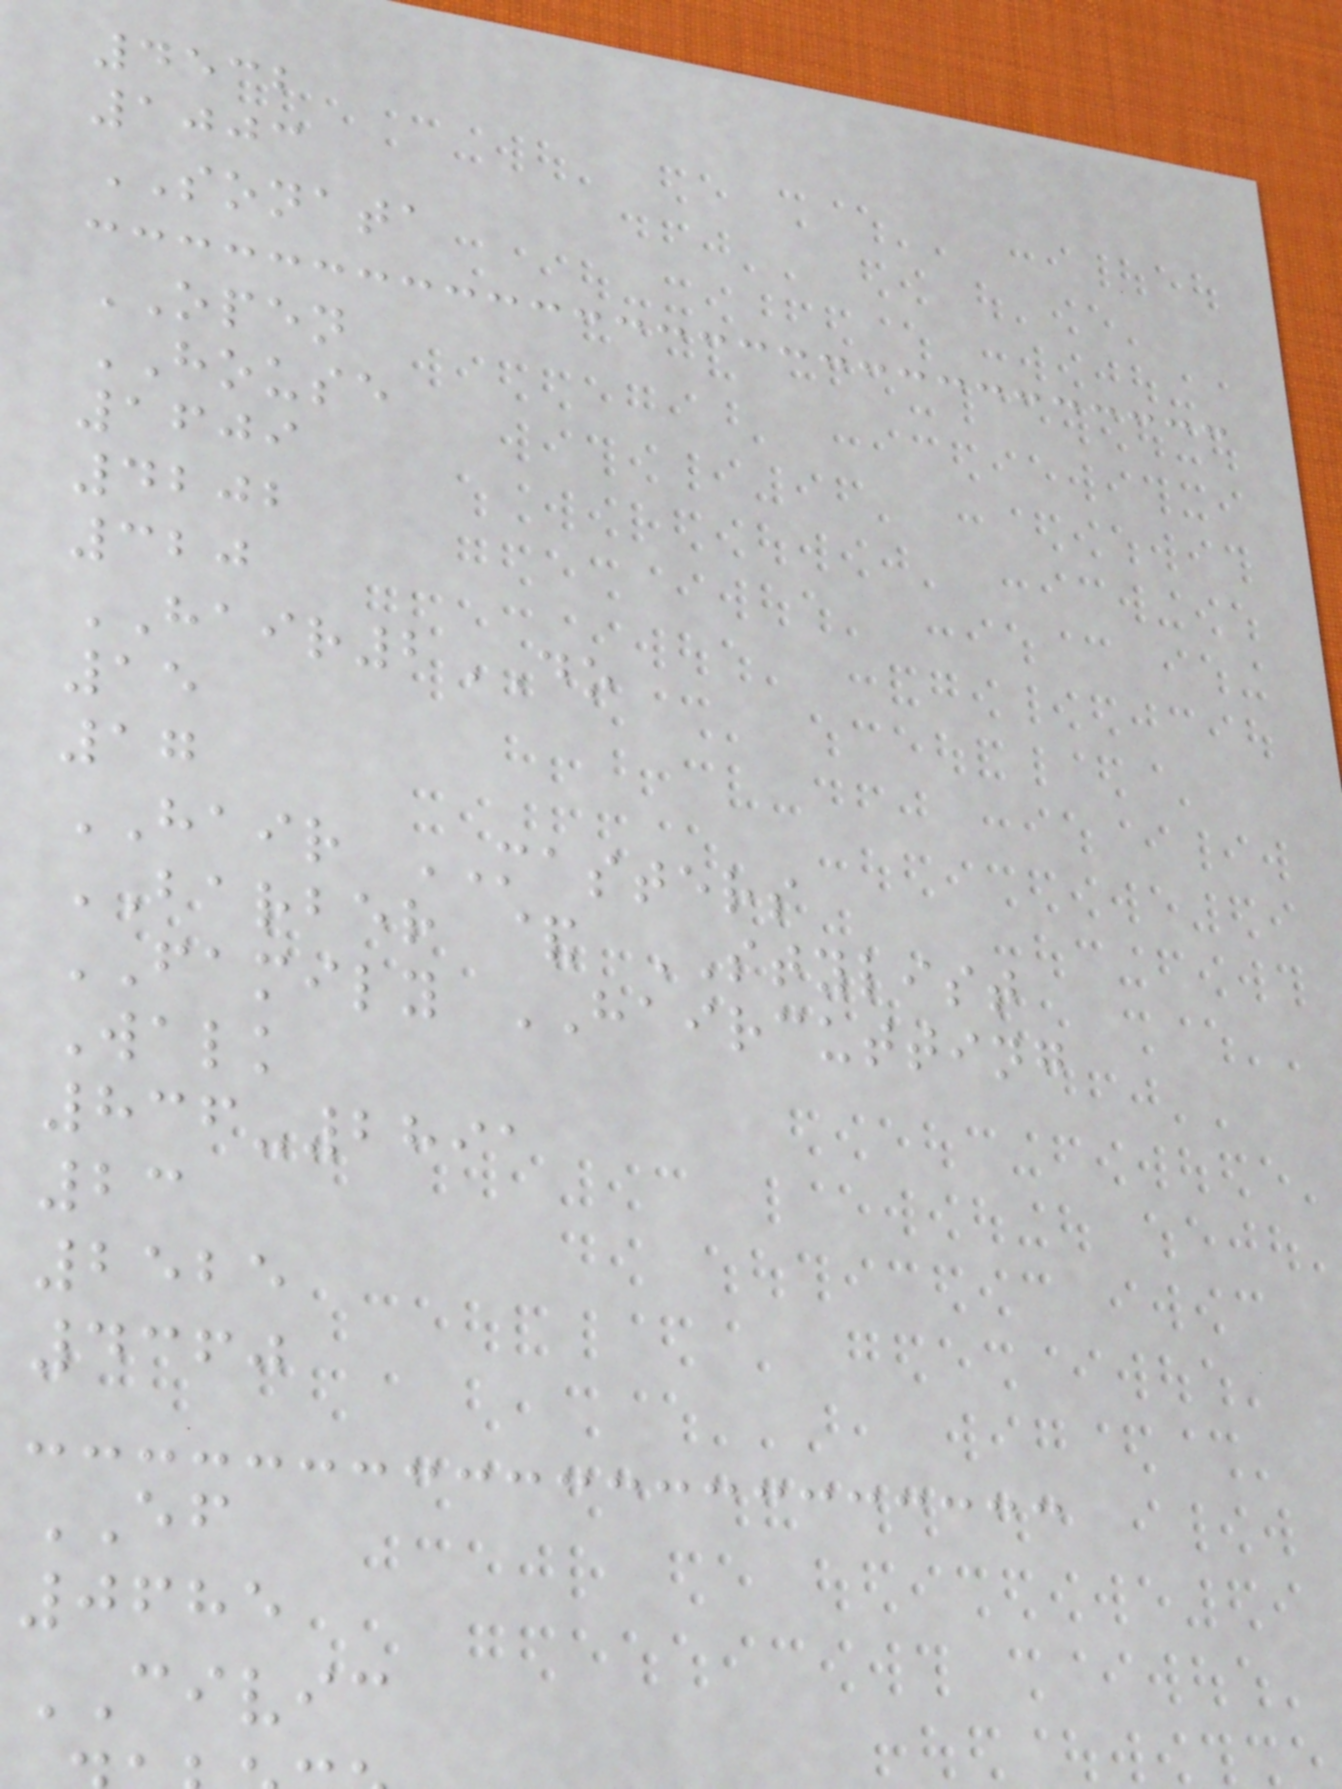4532
1003
SONATA
OPEN
HOUSE
1609
4202
320
HAIR2DO
15
17
HAIR MASTERS
BARBER & STYLIST
FAMILY HAIRCUTTING
Walk
836-2891
23
2525
4360
EF
0685
CIVIC
